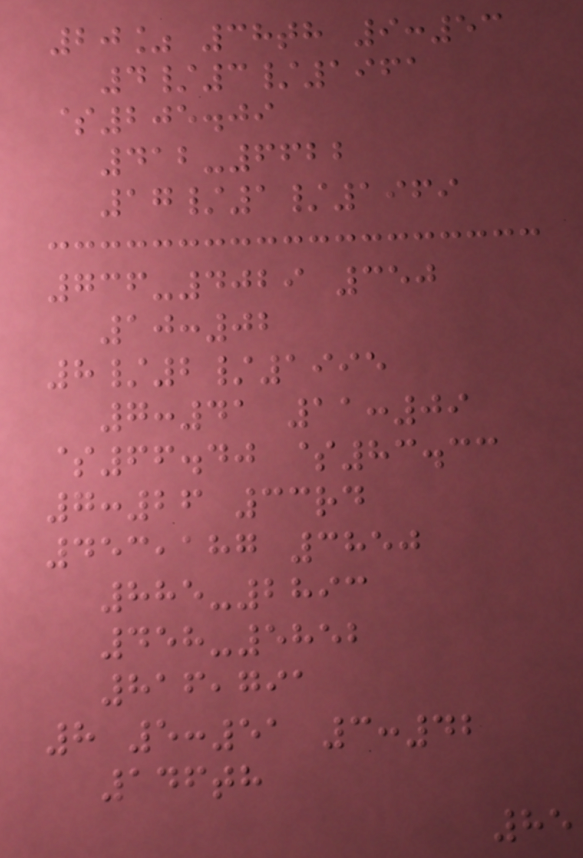20% 38th 9:53
4/3/1961
$205.09
412-6622
17/1/1969
736-4029 350
10:02
8/2/1995
7:41 11:09
$66.40 $83.33
7:26 33rd
453,187 3850
885-2893
458-5852
816,791
8 5:51 3:42
146th
85
